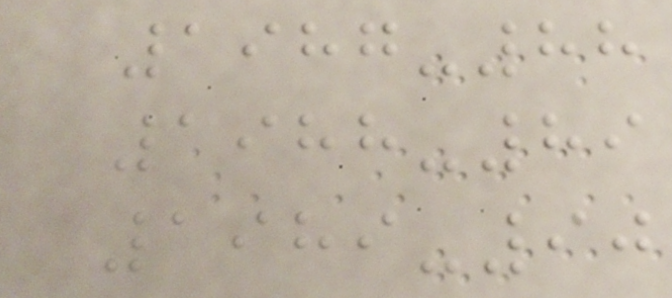1987-88
1988-89
1989-90
